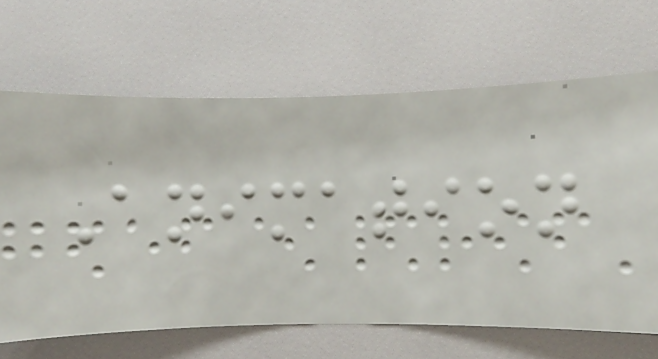Animation
